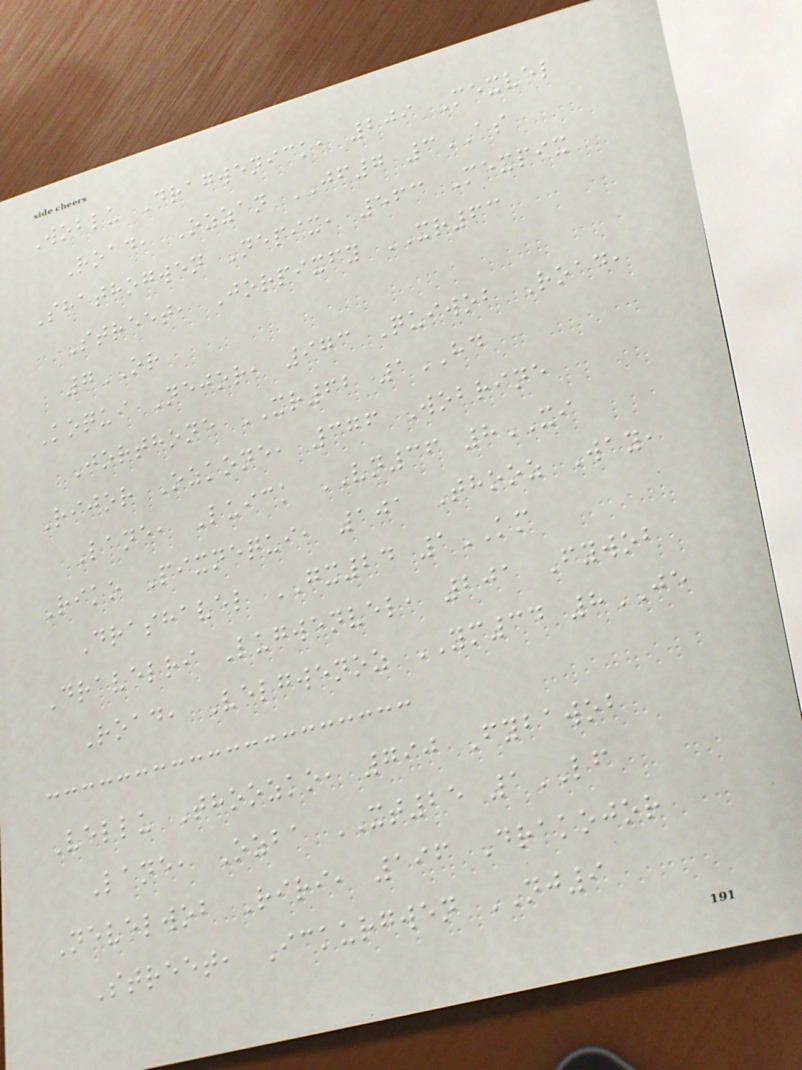Woblu Dragwenick, 209 Mexvel
Road, Ozzan JF7 3AS
Shathogwen Nepix, 563 Mexpix
Street, Jorpixfy XR63
7OR
Koqui Nejor, 973 Quiwob Road,
Jorthone XR62 1HD
Rijor Ozkone, 376 Wobrine
Lane, Luick VN36 8XI
Riko Pixnequi, 101 Thooz Way,
Drashavel GX24 1KM
Dravelri Lugwenvel, 201 Fywob
Road, Velgwenoz YM34 8JE
Vellu Thoozko, 790 Fybawob
Lane, Ozba XT25 1LF
Nevelwob Riri, 196 Drakojor
Street, Ickurgwen NJ9
